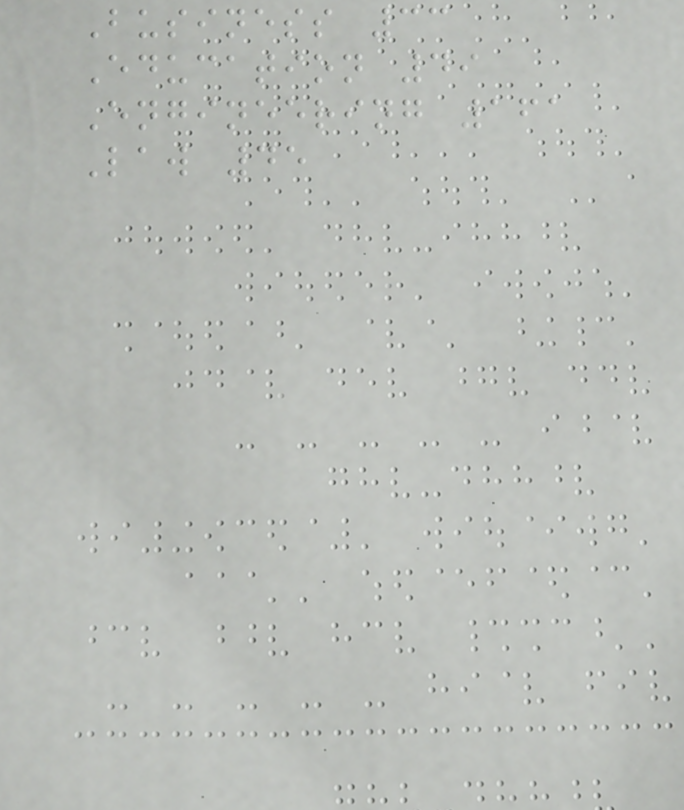Business 33
Education 49
Engineering 161
Law 45
